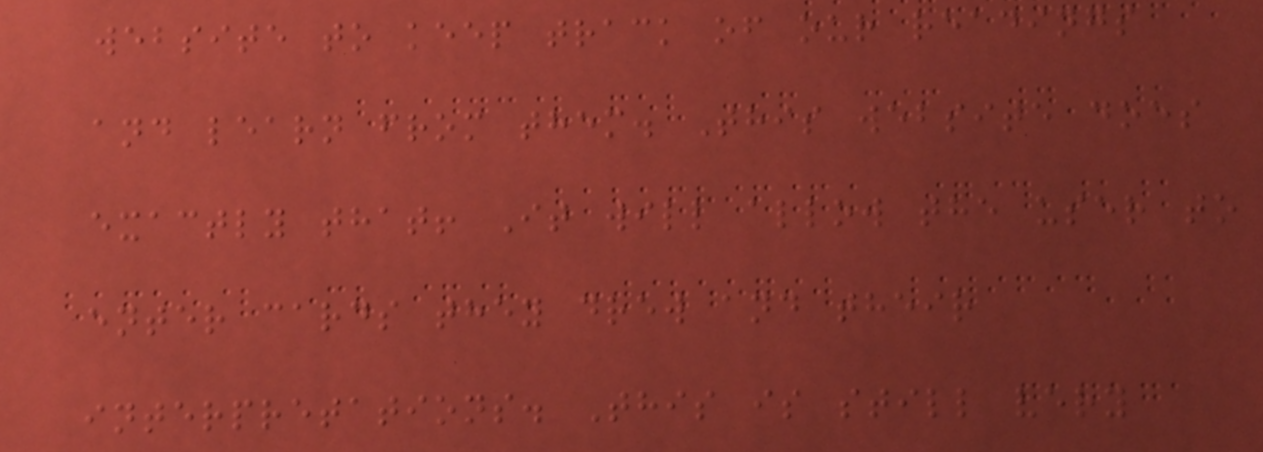website to keep track of our readings
and learn from them. This website does
exactly that! It will allow the user to
enter cards they drew and their
interpretations. This is still very
